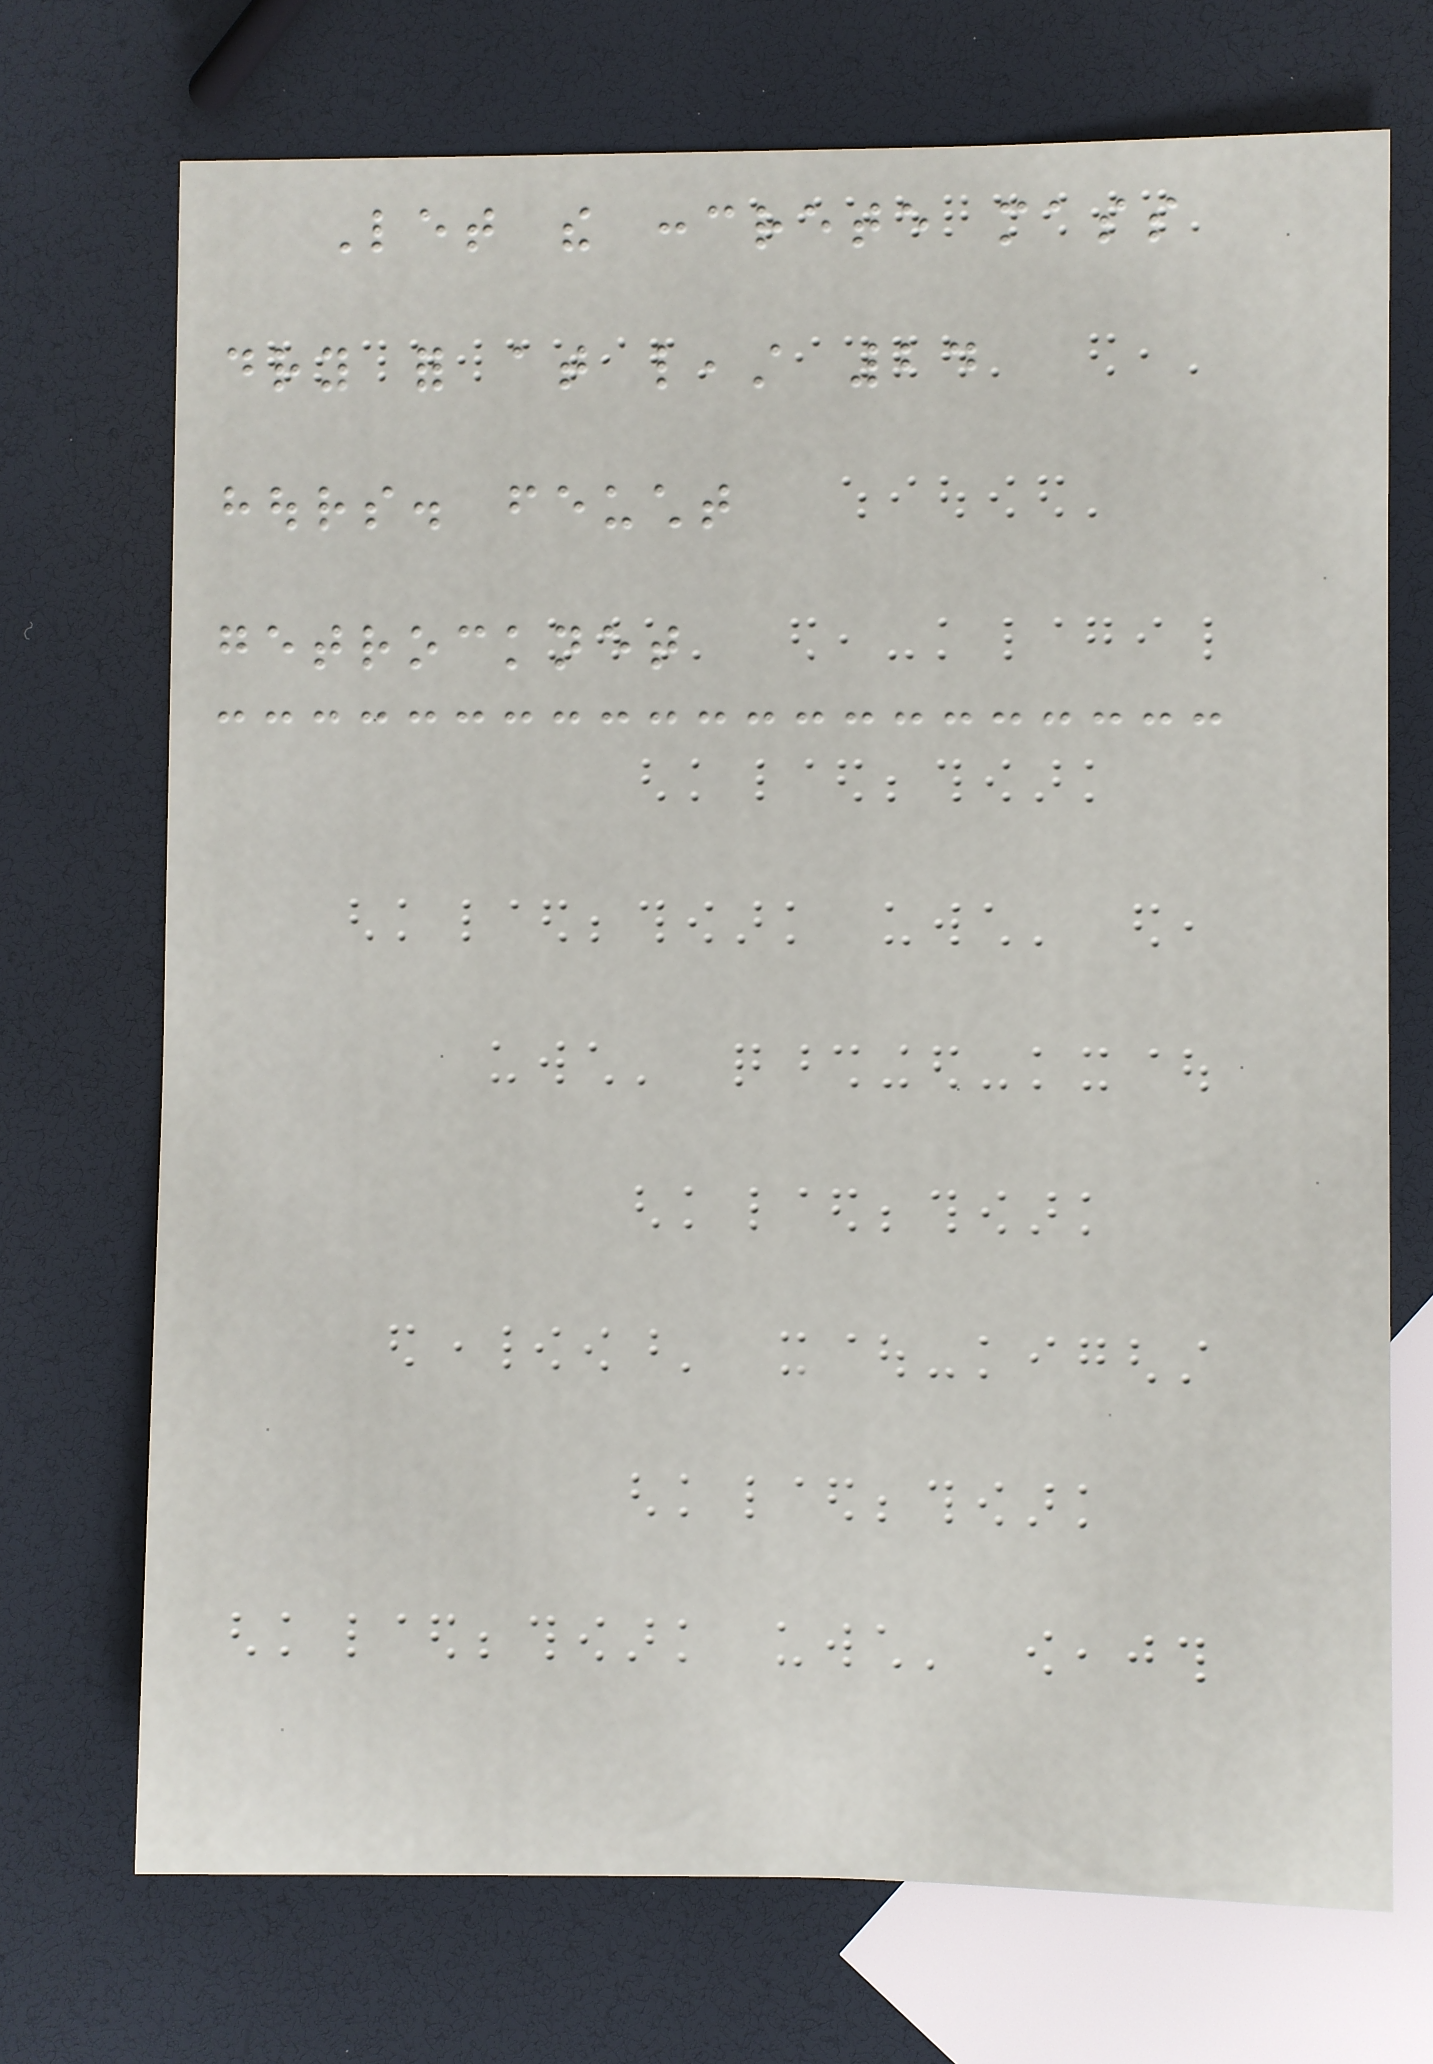Let the concrete mass
dry for at least 24
hours. feucht
getrocknet
